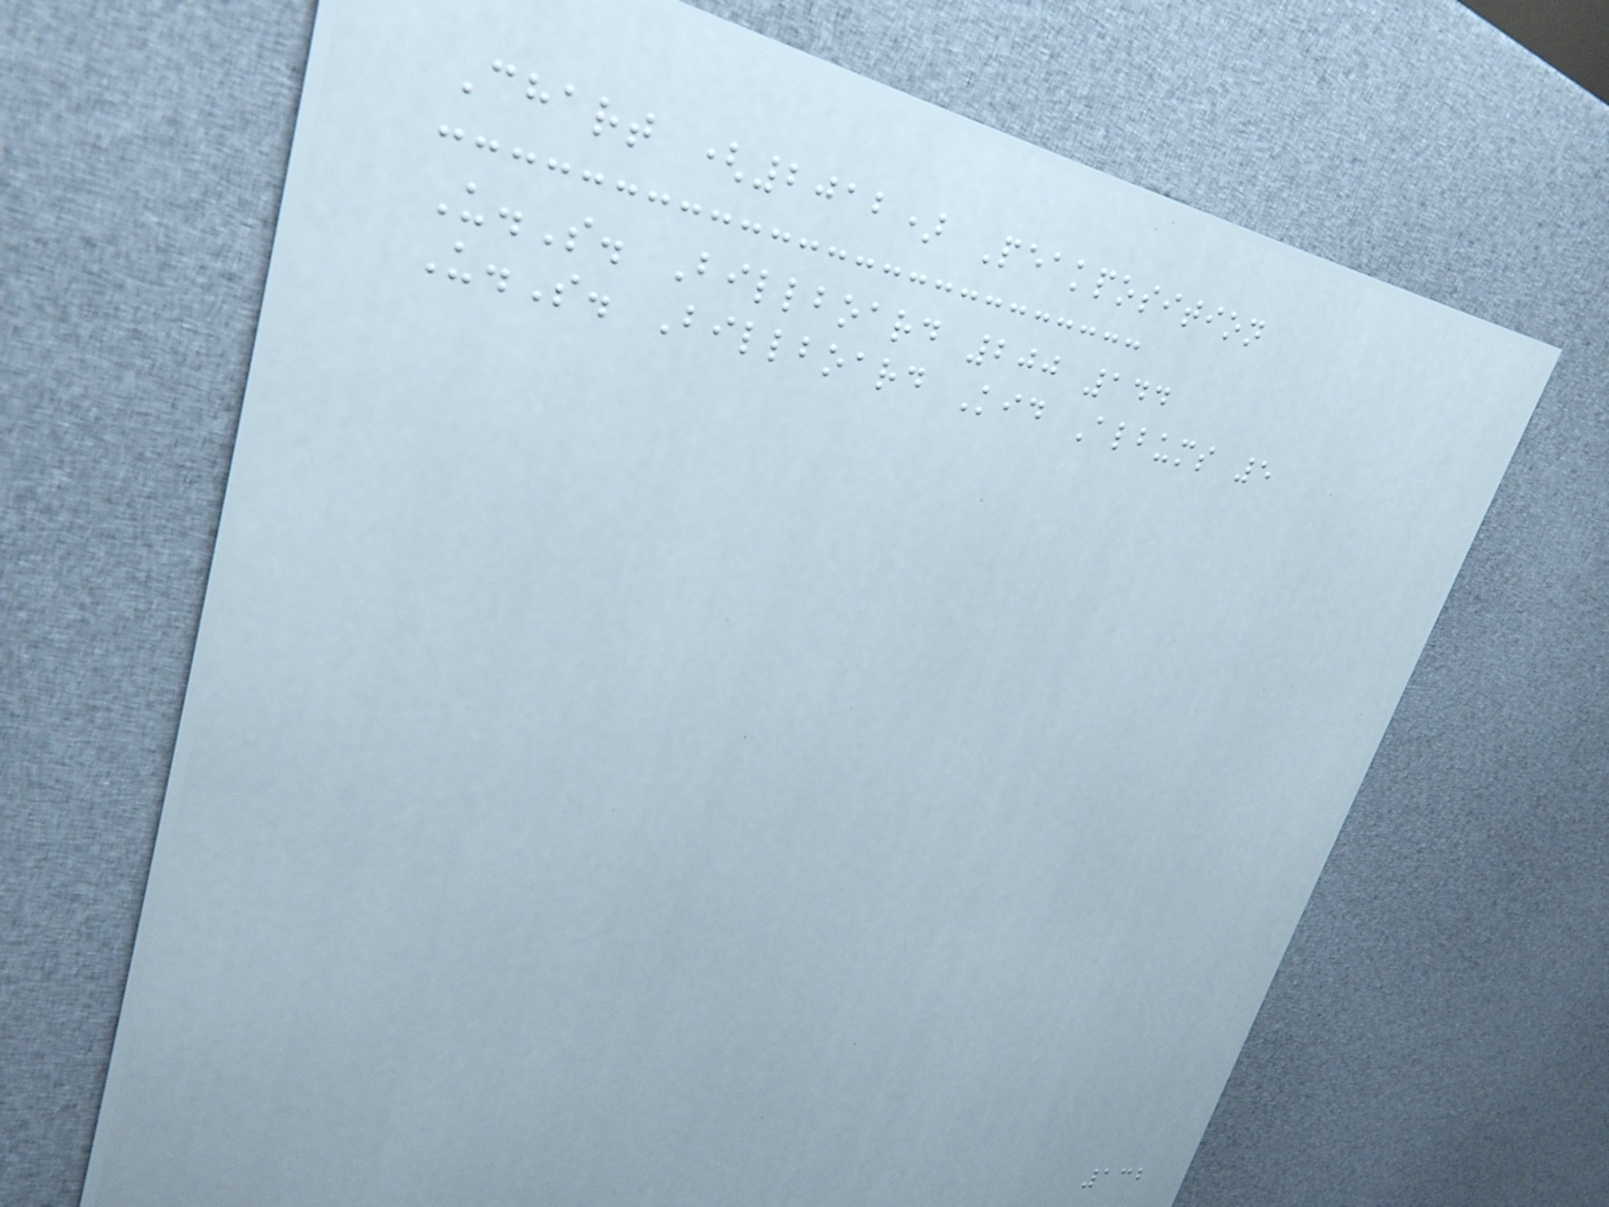Chart (2012) Peakposition
U.S. Billboard 200 144
U.S. Billboard Kid Albums 5
132
